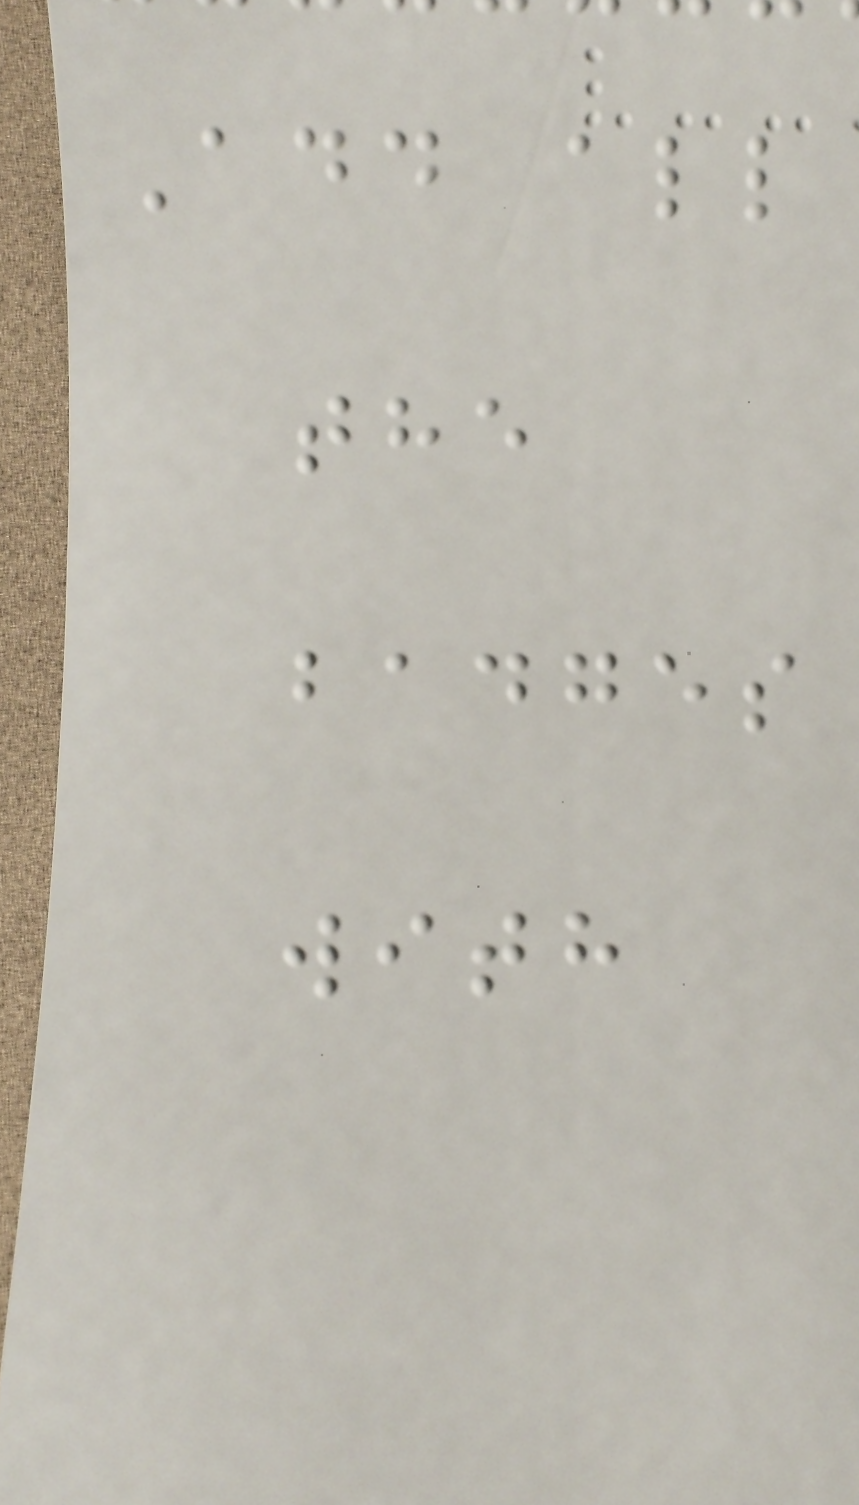Add all
the
badges
with
